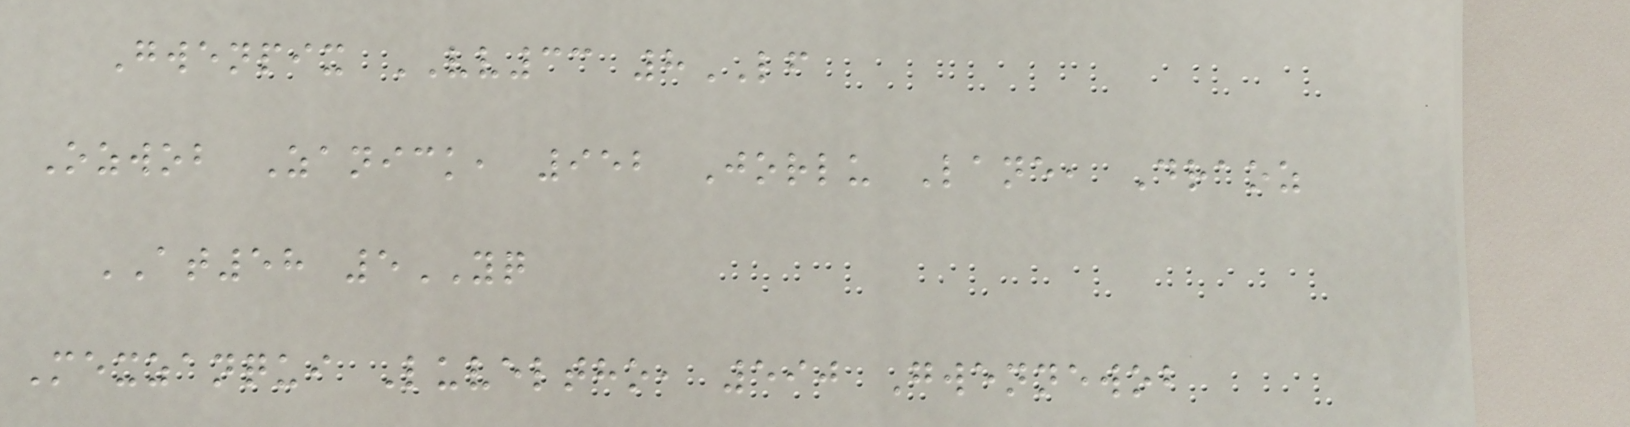Gwenpix VV33 8LF
Ozwob Zanick, 952 Jorlu Lane, Draoz
AT58 5YQ
Mexzanqui Luveltho, 590 Gwennewob
